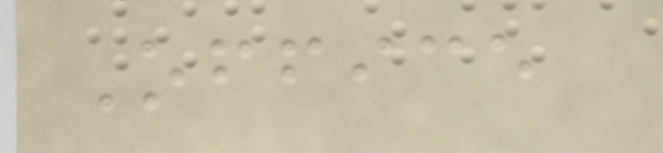Office
